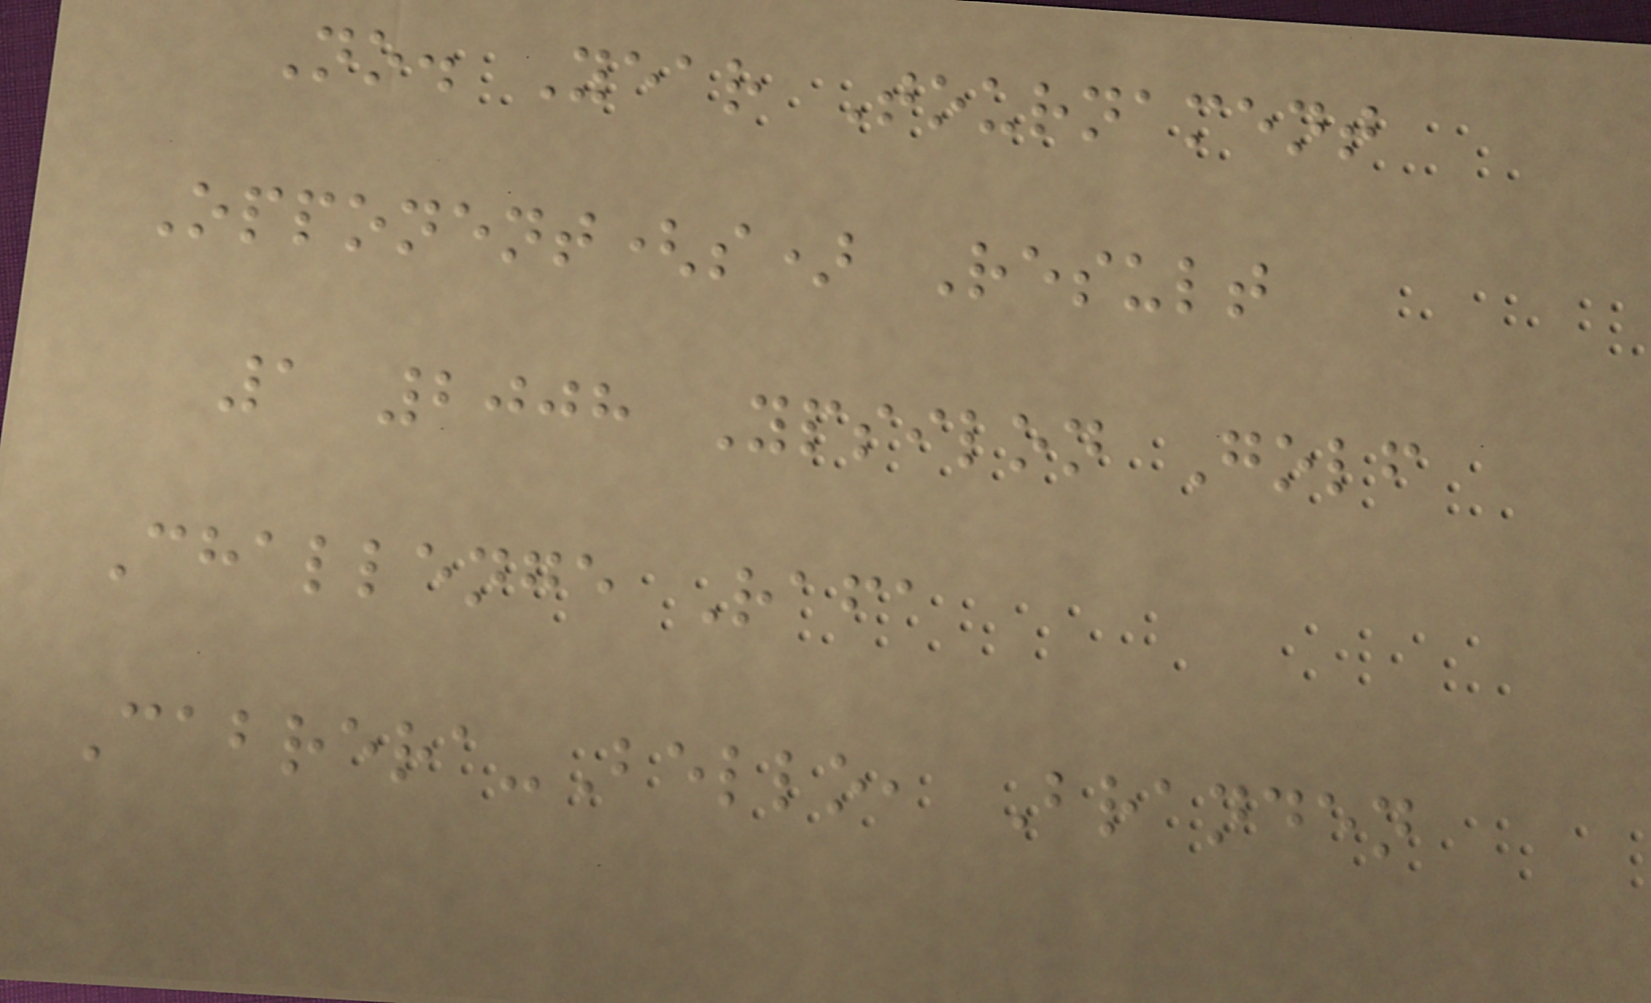No. Year Tournament
Opponent(s) Result
1 2008 Ypsilon Golf
Challenge Rafa
Cabrera-Bello, Branden
